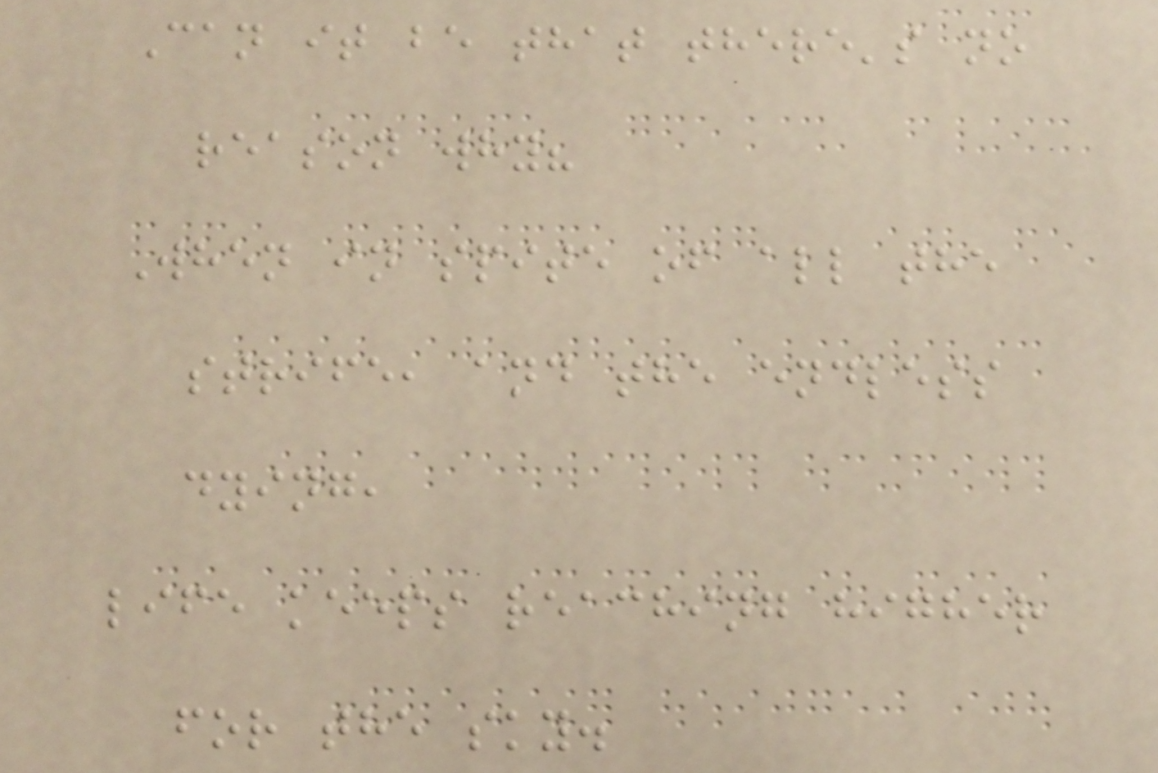Can it be that there's no
reason why?
When in spite of all the
strife, and the endless
dying,
life keeps reaching higher
for the sky.
